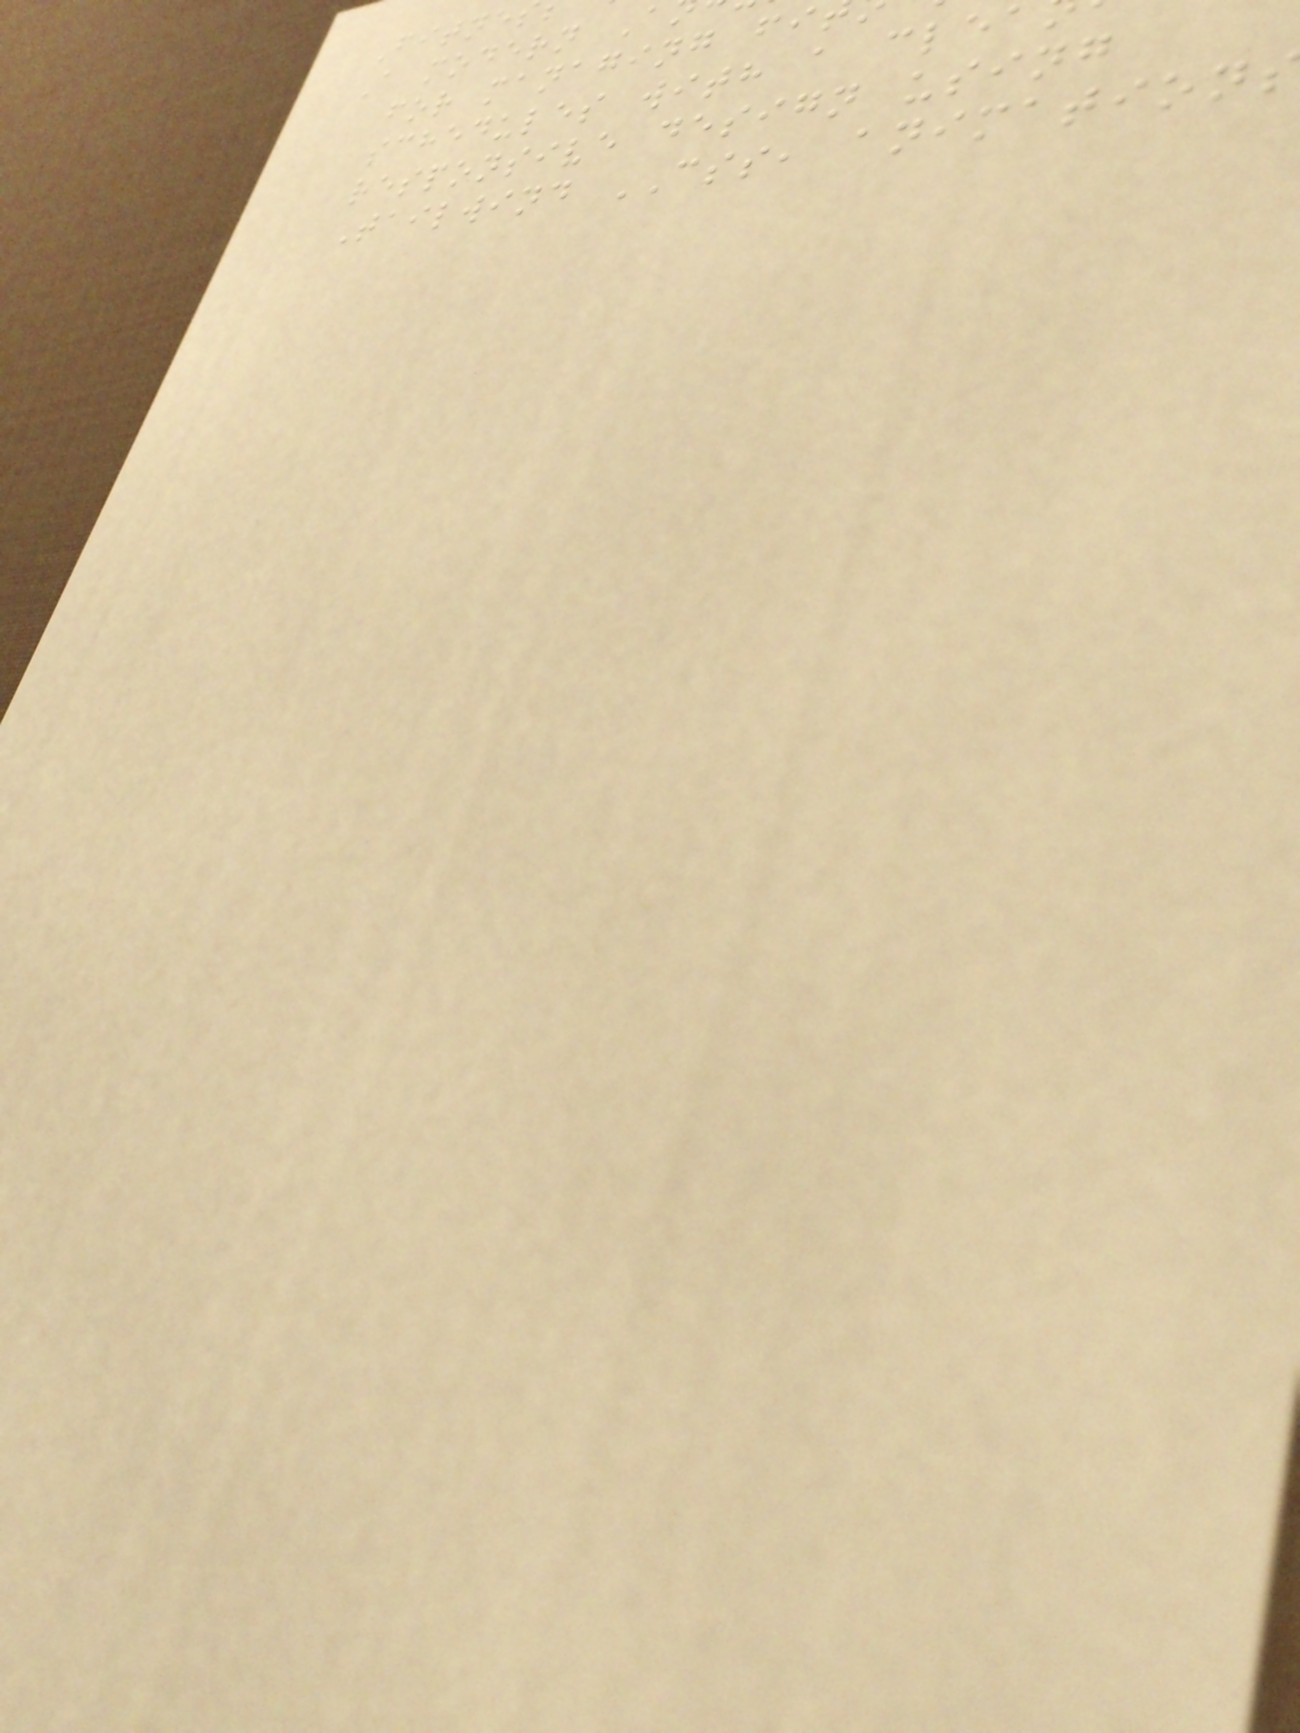A modern A
for managing fi
schedules with a cle
responsive design using
Tailwind CSS, animation
